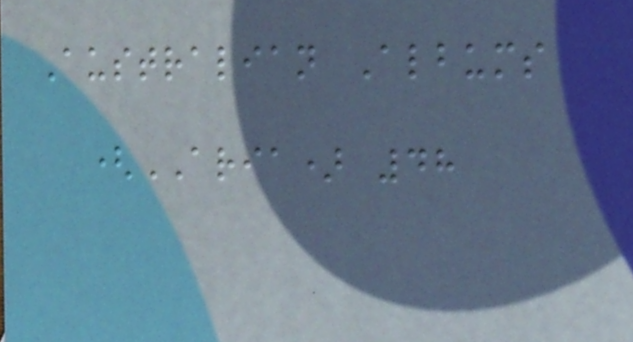Australian Albums
(ARIA) 48
